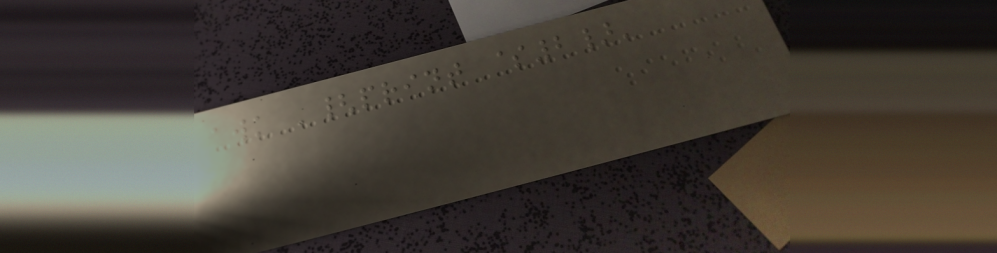awk '{print $2}'
